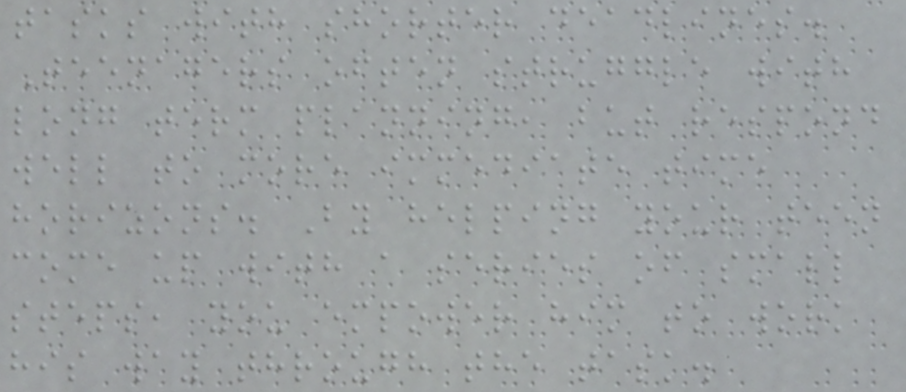tasks with shorter deadlines.
Teenagers often struggle with
long term planning, but respond
well to more immediate time
horizons. By helping your teen
come up with a series of small
steps, you empower him to work
his way through the task.
